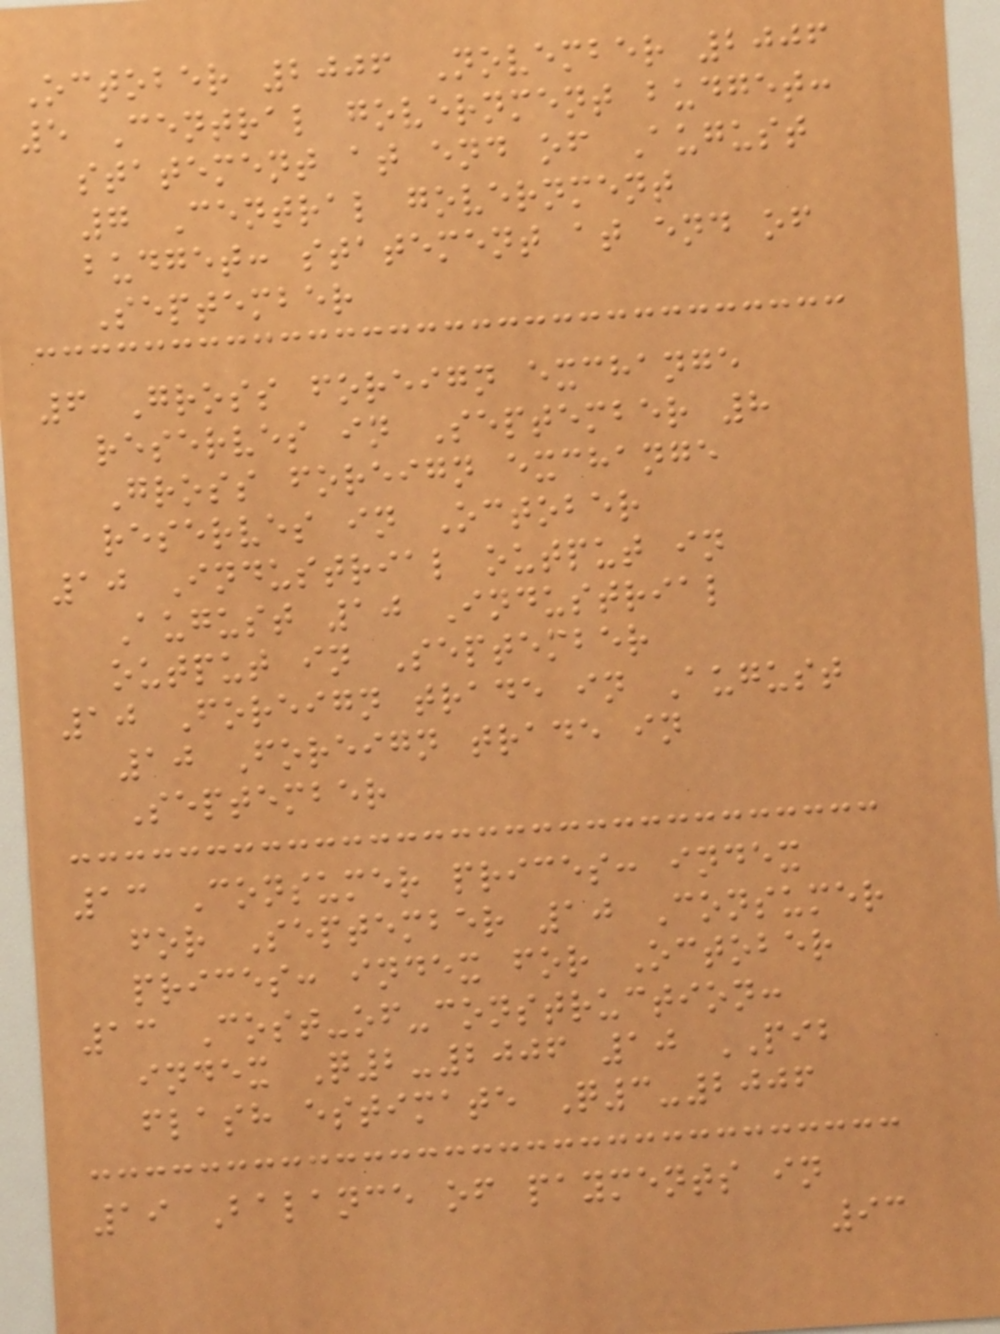October 2006 November 2006
5 Central government budget:
statement at end of August
7 Central government
budget: statement at end of
September
6 Gross foreign exchange
reserves in September 8
Gross foreign exchange
reserves in October
10 Industrial output in
August 10 Industrial
output in September
10 Foreign trade in August
10 Foreign trade in
September
13 Consumer prices: index
for September 10 Consumer
prices: index for October
13 Cost-of-construction:
index Q2-2006 10 PIB
flash estimate Q3-2006
19 Balance of payments in
93
